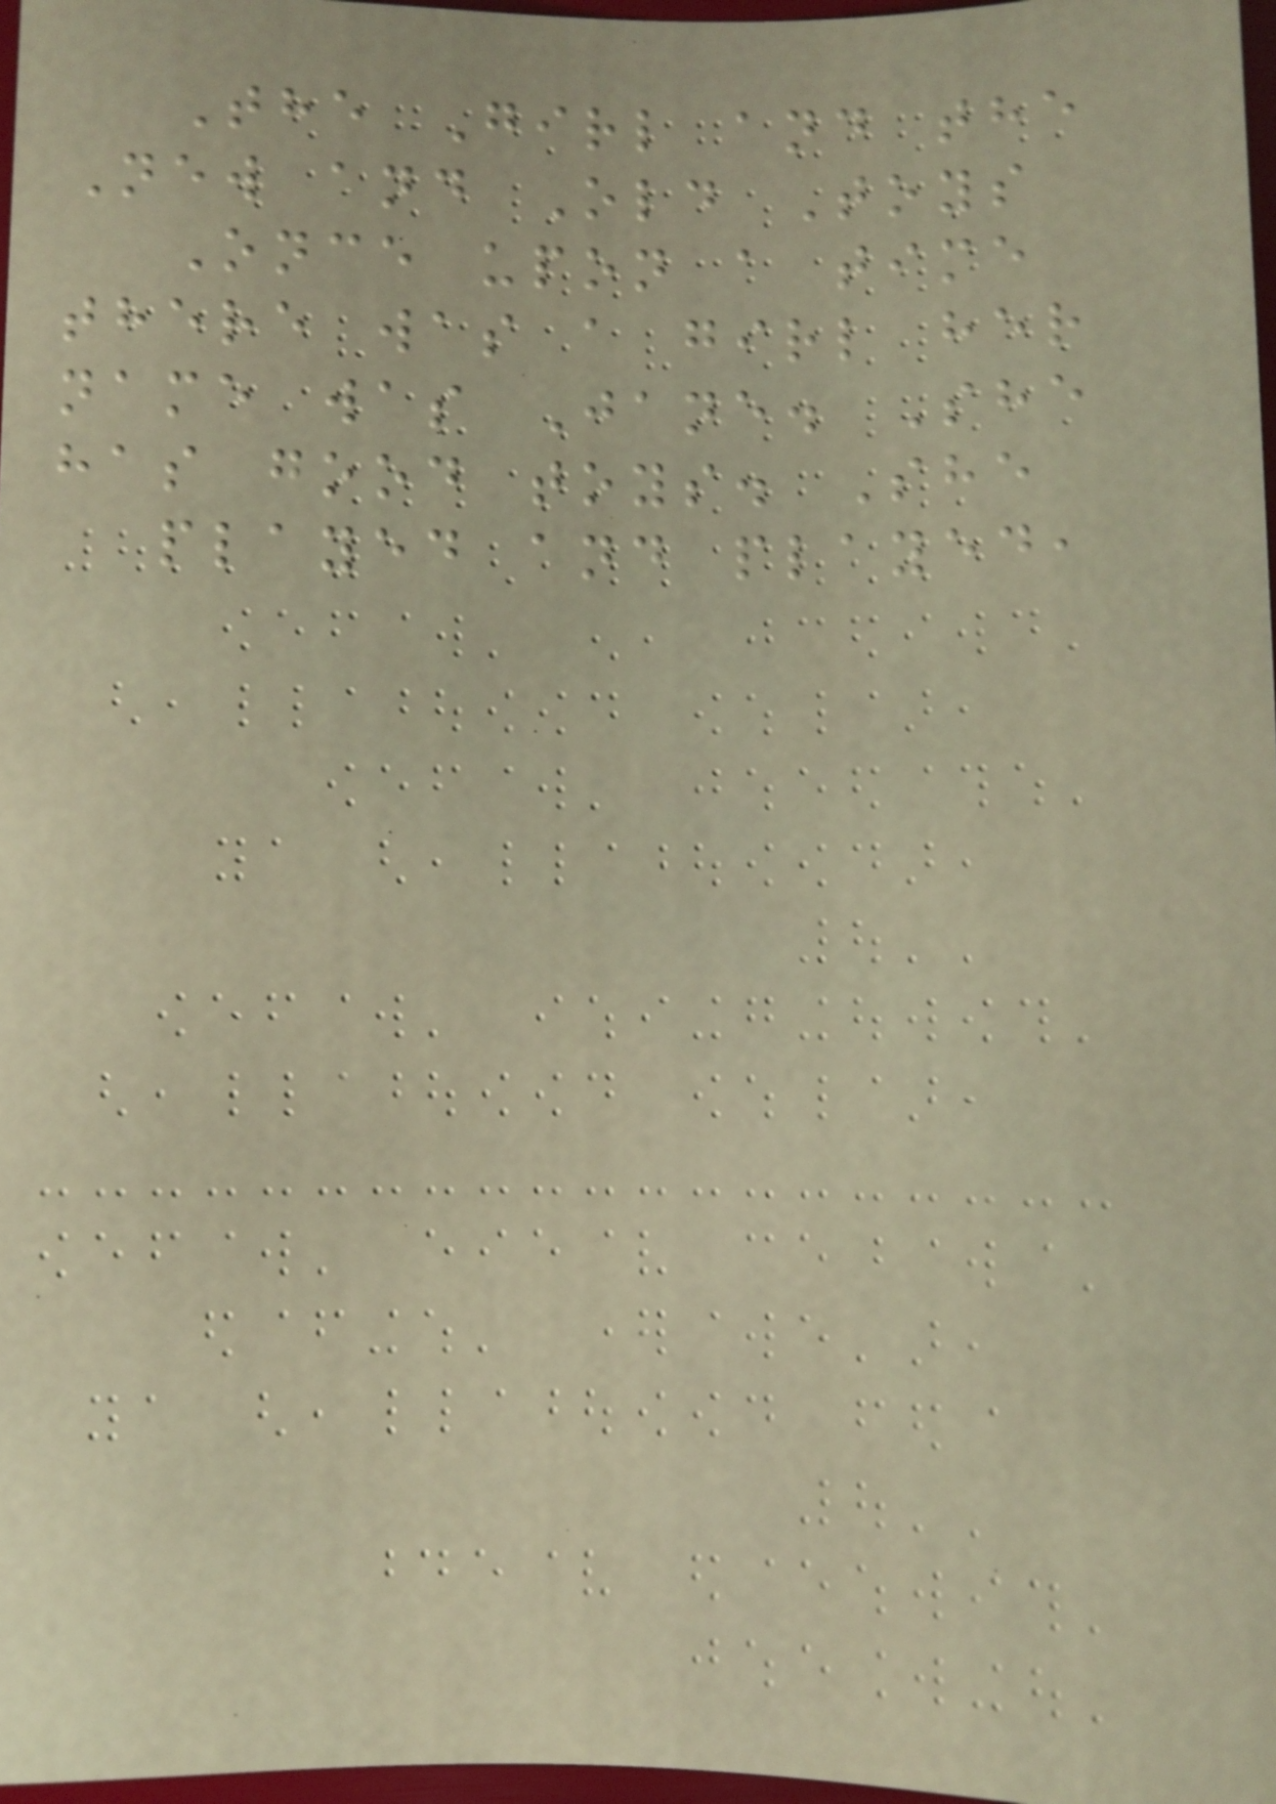The Girl and the
New and Old Toys
Once upon a time
there was a girl her
name was Jane. She
has good toys. She
played and played,
